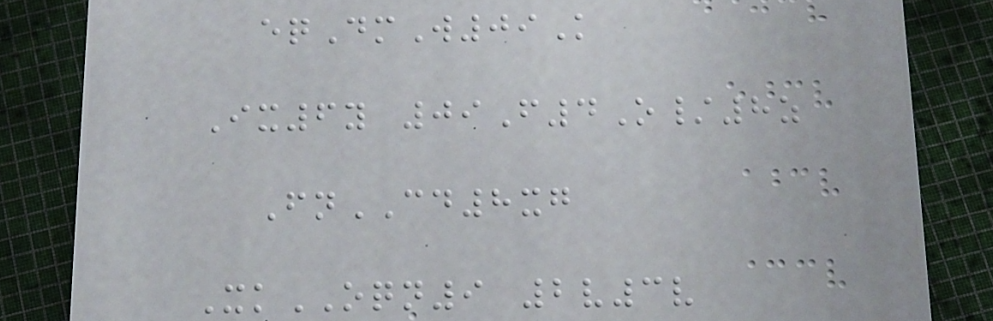eqDmW09K
Ix6y 09F4O/8z
FnCD8xg
XkOQN9 2v3v
